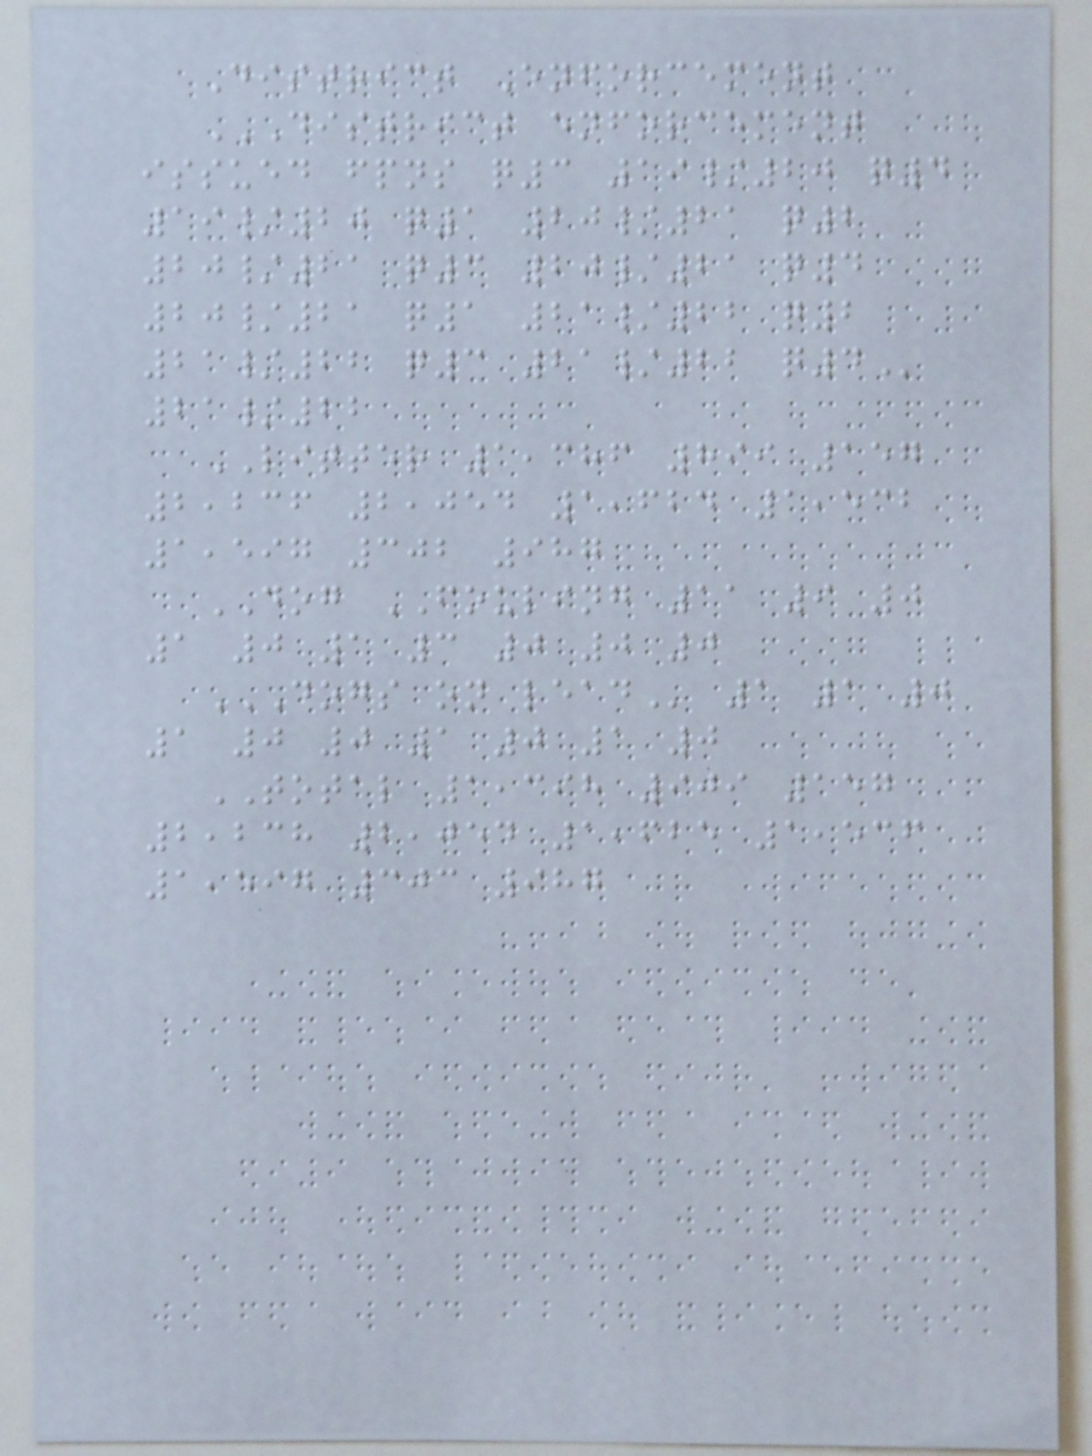District Enforcement
DISTRICT ENFORCEMENT
ISSUED FPNS Q3 19/20 Q4
19/20 Q1 20/21 Q2
20/21 Q3 20/21 Q4
20/21 Q1 21/22 Q2
21/22 Q3 21/22 Q4
21/22
LITTER 1,386 899 157
2,236 2,054 1,624 1,532
1,597 302 987
DOG FOULING 11 9 0
1 0 1 3 0 0 0
DOGS ON LEAD 1 1 0
1 0 0 1 0 1 0
TOTAL 1,398 909 157
2,238 2,054 1,625 1,536
1,597 303 987
